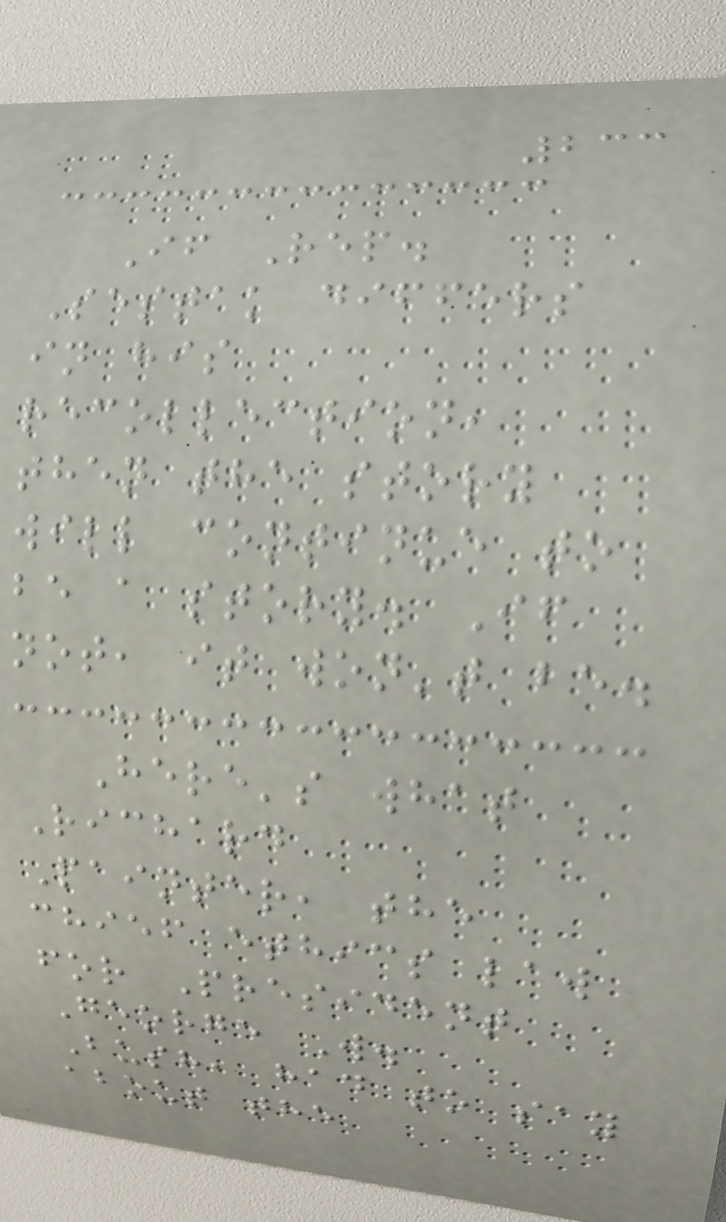233
If Rep.
Sestak differs
in his
recollection,
then the story
will continue to
be a story. If
not, it won't be.
Here's what
Richard
Painter, the
chief ethics law
for President
George W.
Bush, had to say
about the
